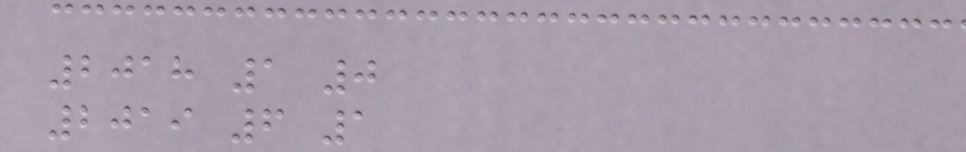2018 1 0
2019 6 1
